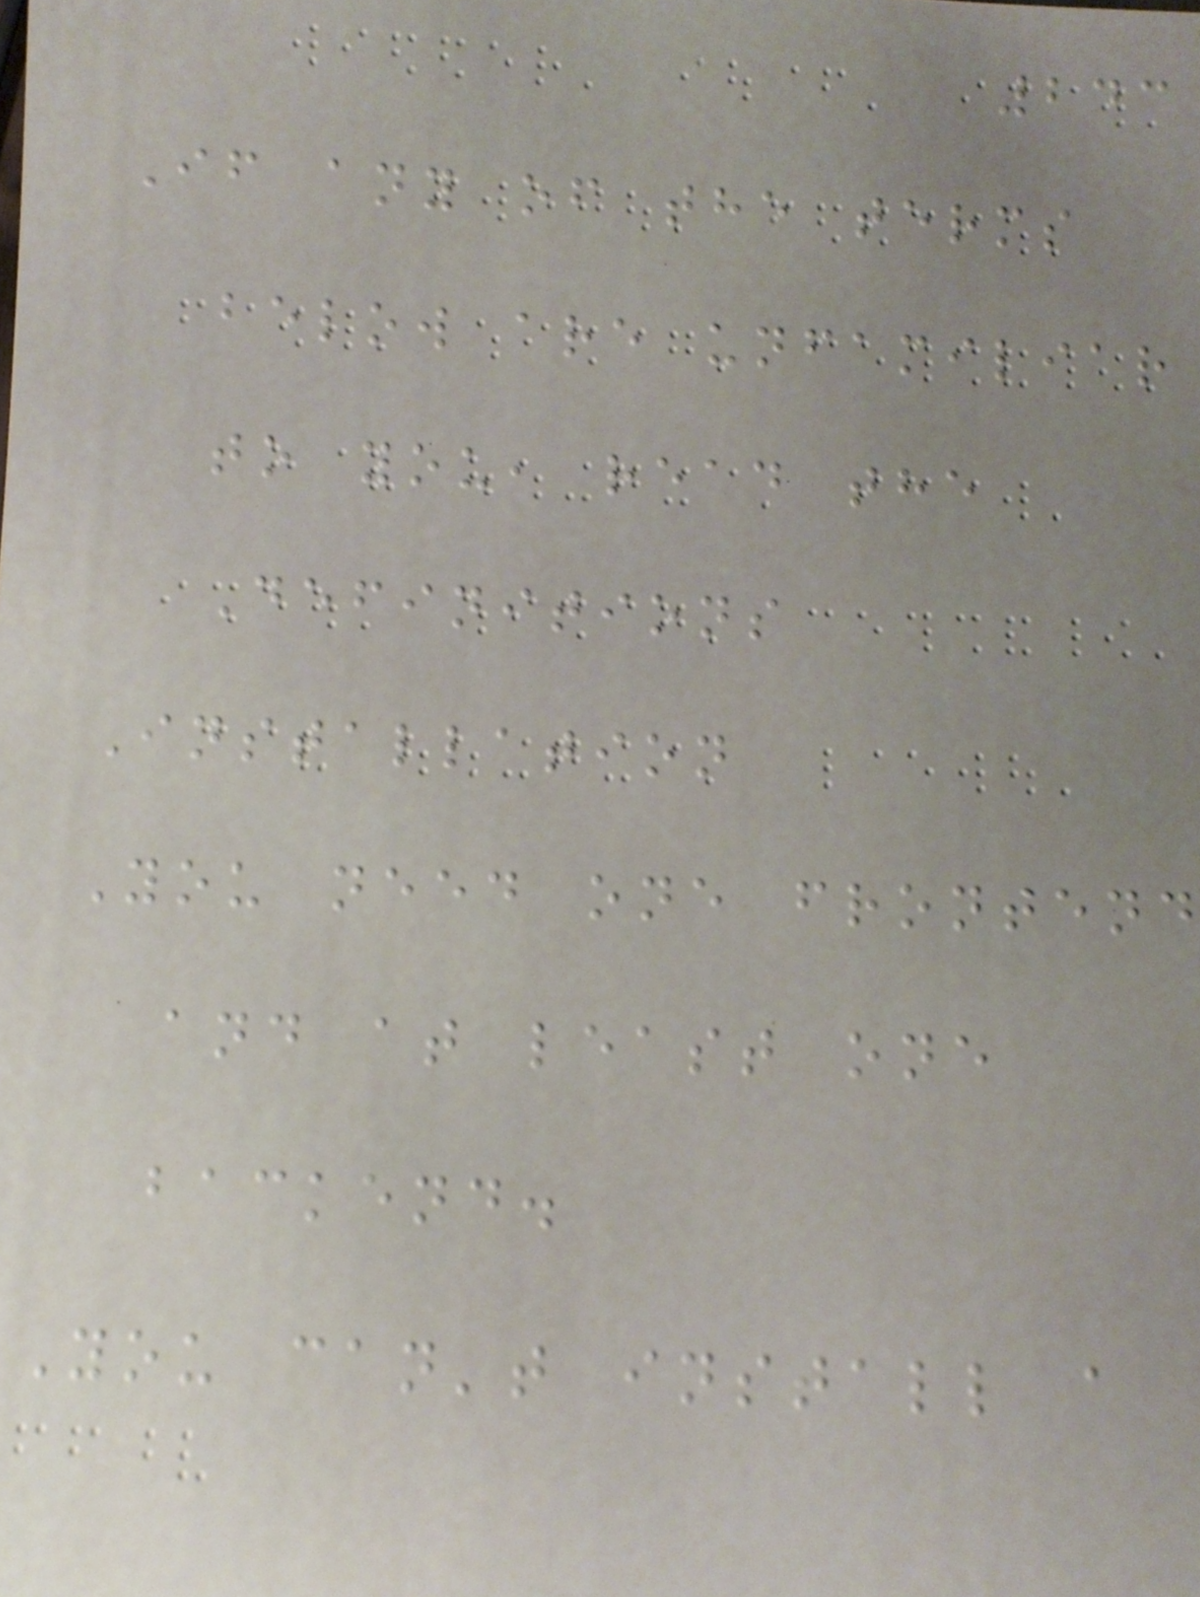243
If any of the terms
below are unfamiliar
to you, read the
Definitions
Installation
You need one frontend
and at least one
backend.
You can't install a
